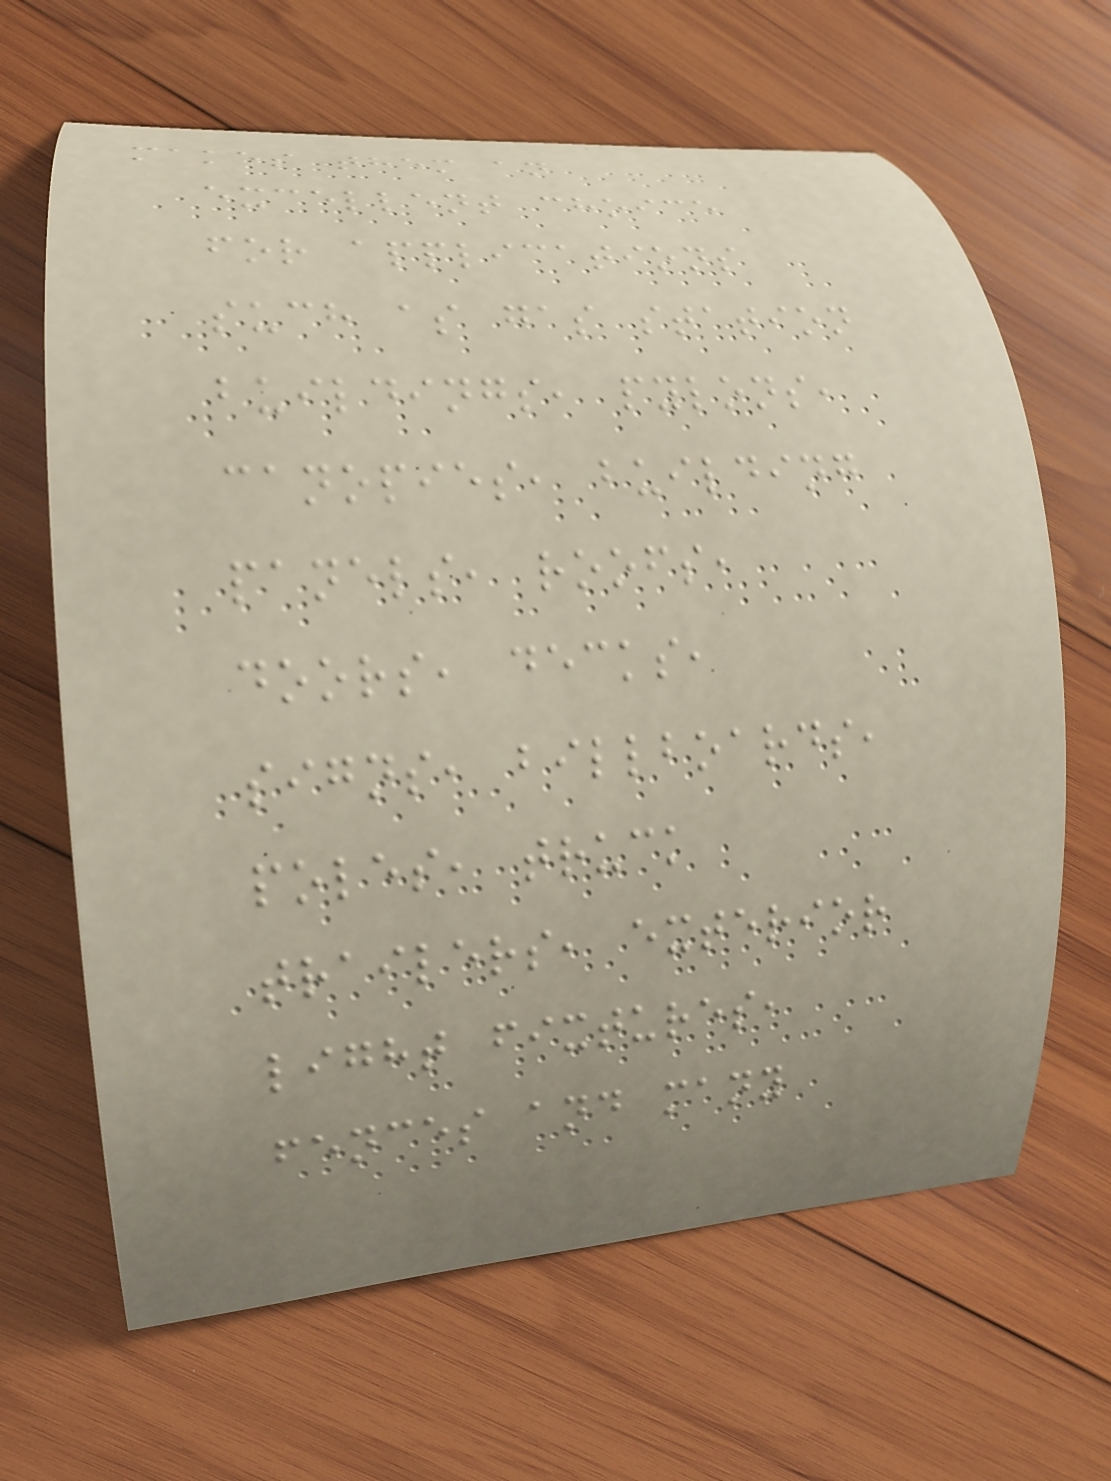makes them an
excellent choice
for applications
such as gas station
buildings, pylons,
canopies, building
panels, roofs,
doors, decks,
signs, billboards,
poles, truck
trailers, exterior
light fixtures,
fences and many
